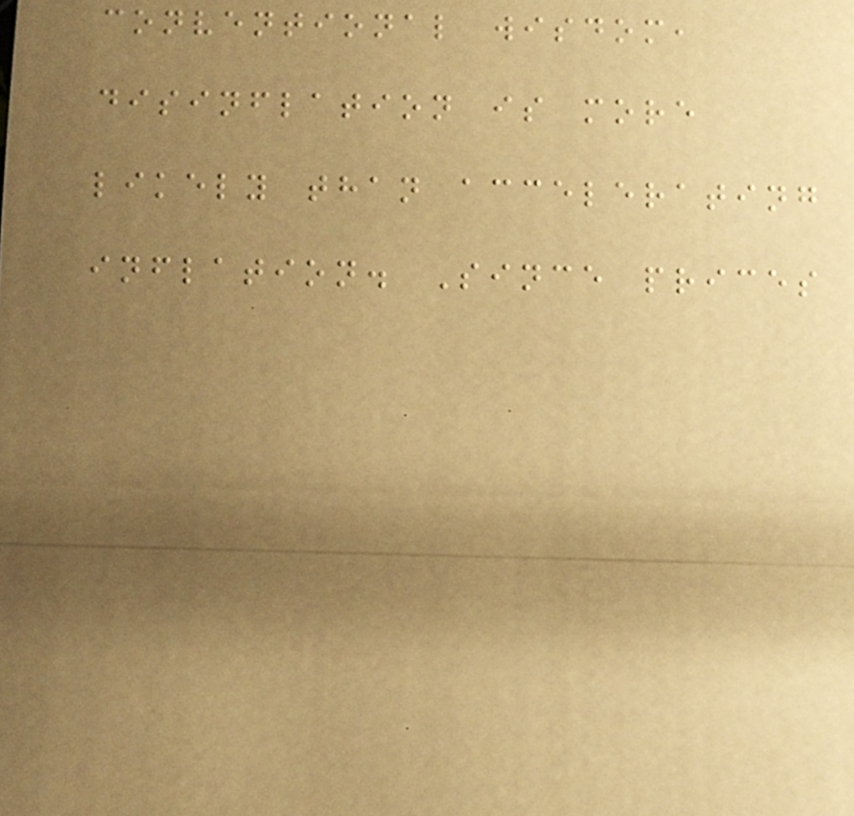conventional wisdom,
disinflation is more
likely than accelerating
inflation. Since prices
